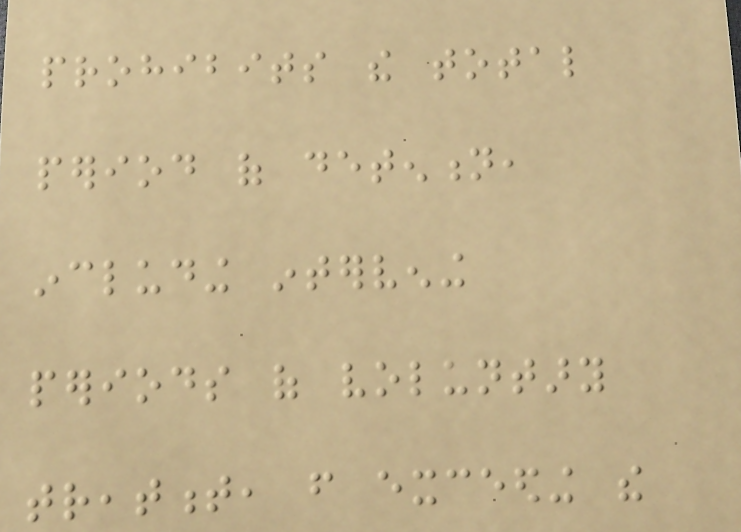prohibits the total
period of detention,
including intervening
periods of voluntary
treatment, from exceeding the
